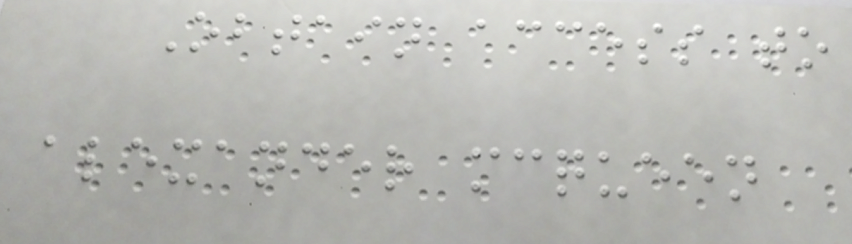Obtain access to
alexander mcqueen
